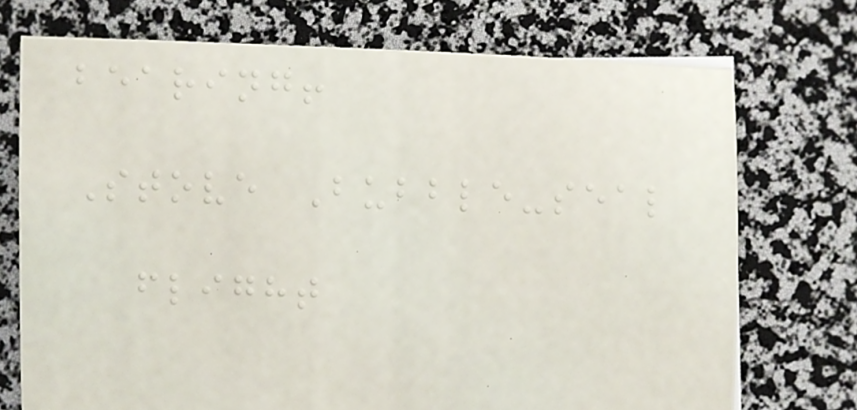bearing!
Stove Bubble-seal
flight
